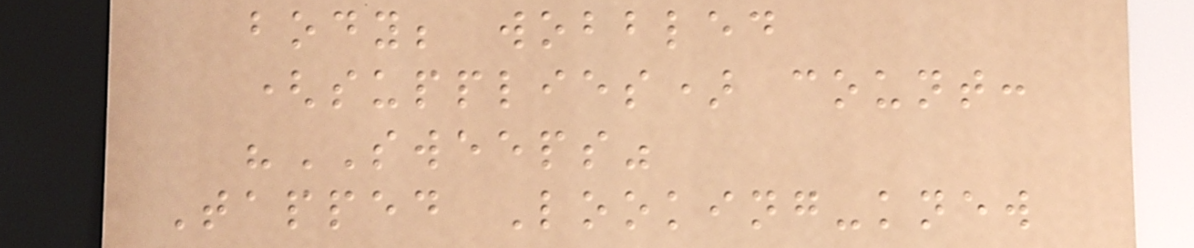body; wobbled
(supplies) count:
"SWEEPS"
Tapped Looking-knew
